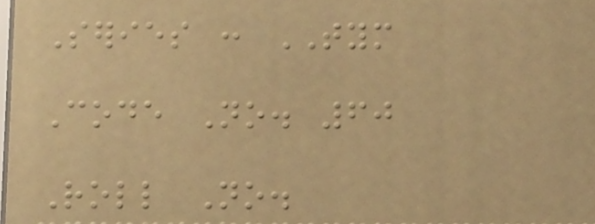Series : TYM
Code No. 60
Roll No.
